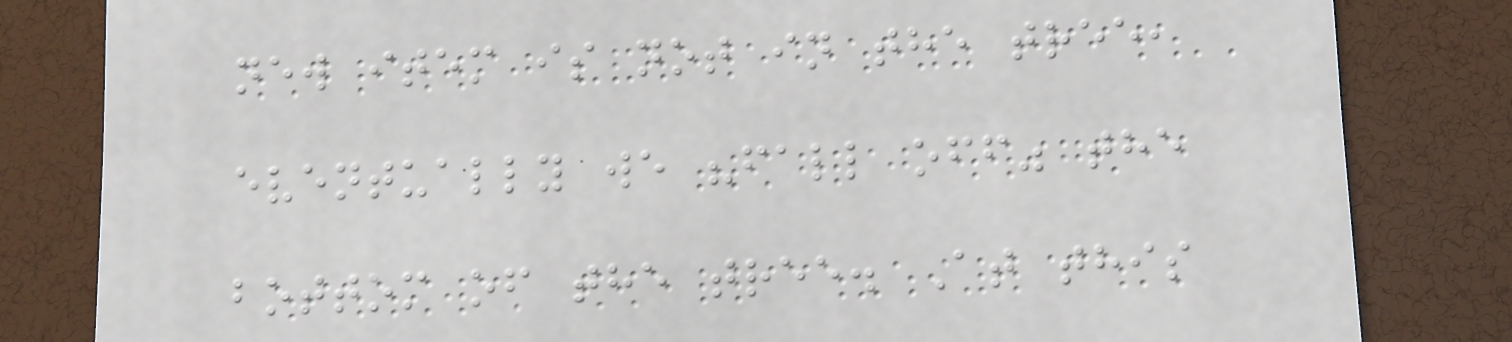new item is not in the tree,
eventually we "fall off" the
bottom of the tree. At this
